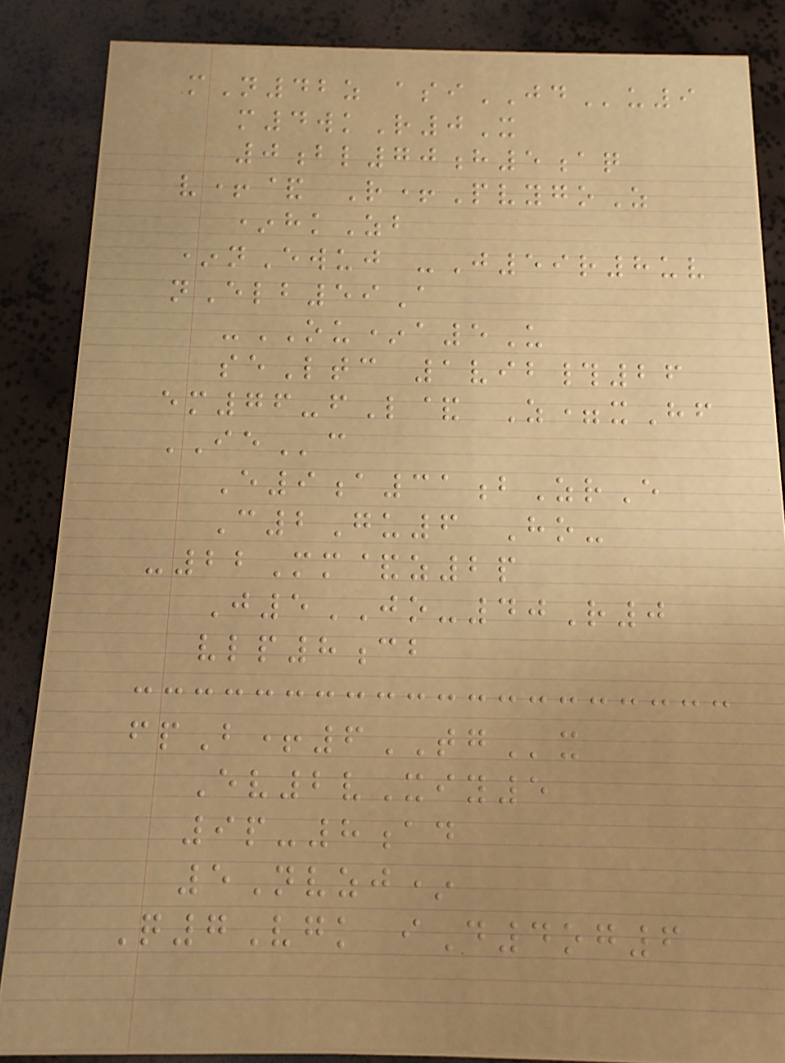mN42z asiJDu9
m4wkR0X
0bl70h5aq
v+& R+PvygoZ
*hkZb
*nEwuj -J59r8uv
nElb59A
-OU*a5U
seLtc 1vib#26
em76-fL& Z=xHf
IEc
E9a31bZrE
C2Gu6 Ho-
-22Mm&z2p
J5JO-40R0
vlp8cb
fpB+6TGx
Ev2vXiy5
9p-8ad
5Nvzj*
Q7Vgk iD4og6
